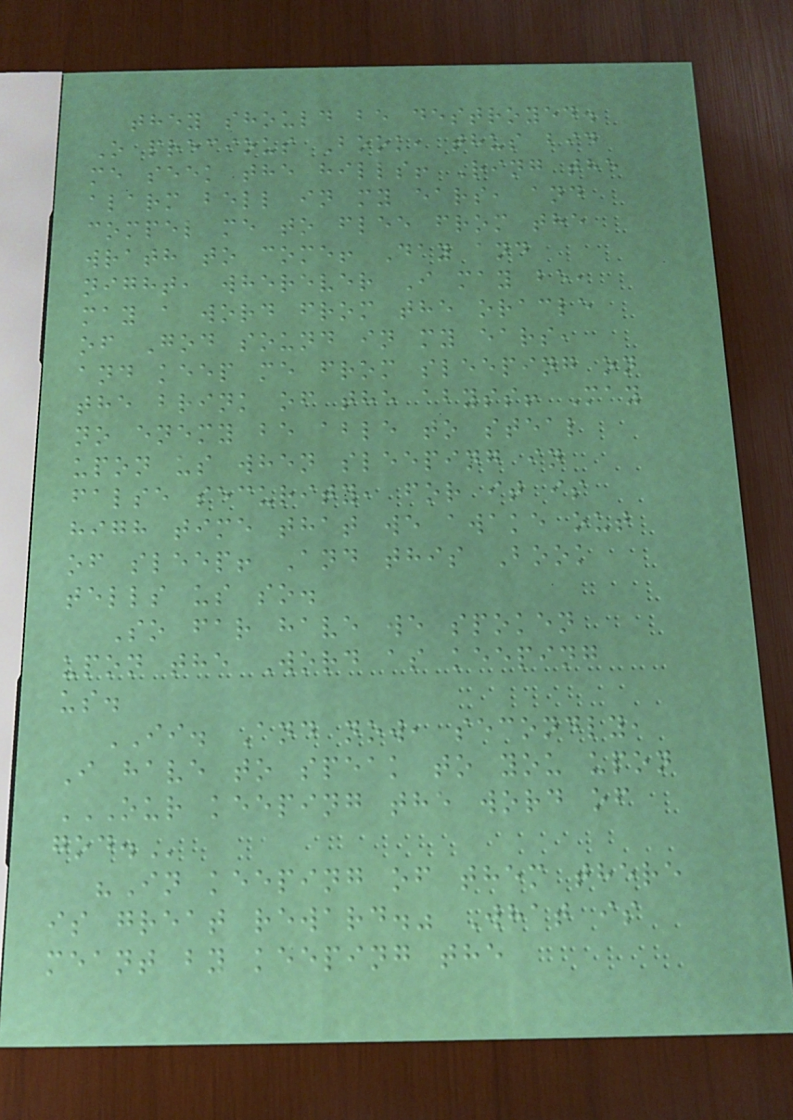they should be destroyed.
O precious Book, thus bid
me seek the hills! Ring the
alarm bell in my ears, and
compel me to flee from the
wrath to come! Day and
night, wherever I may be,
may a word from the oracle
of God sound in my ears,
and keep me from sleeping on
the brink of the abyss! May
no enemy be able to steal
upon us when sleeping in
false security, for it is
high time that we awake out
of sleep! And this Book
tells us so.
So far have we spoken
upon the Word as keeping
us.
II. And now, secondly,
I have to speak to you upon
OUR KEEPING THE WORD OF
GOD.
"In keeping of them there
is great reward." What is
meant by keeping the
